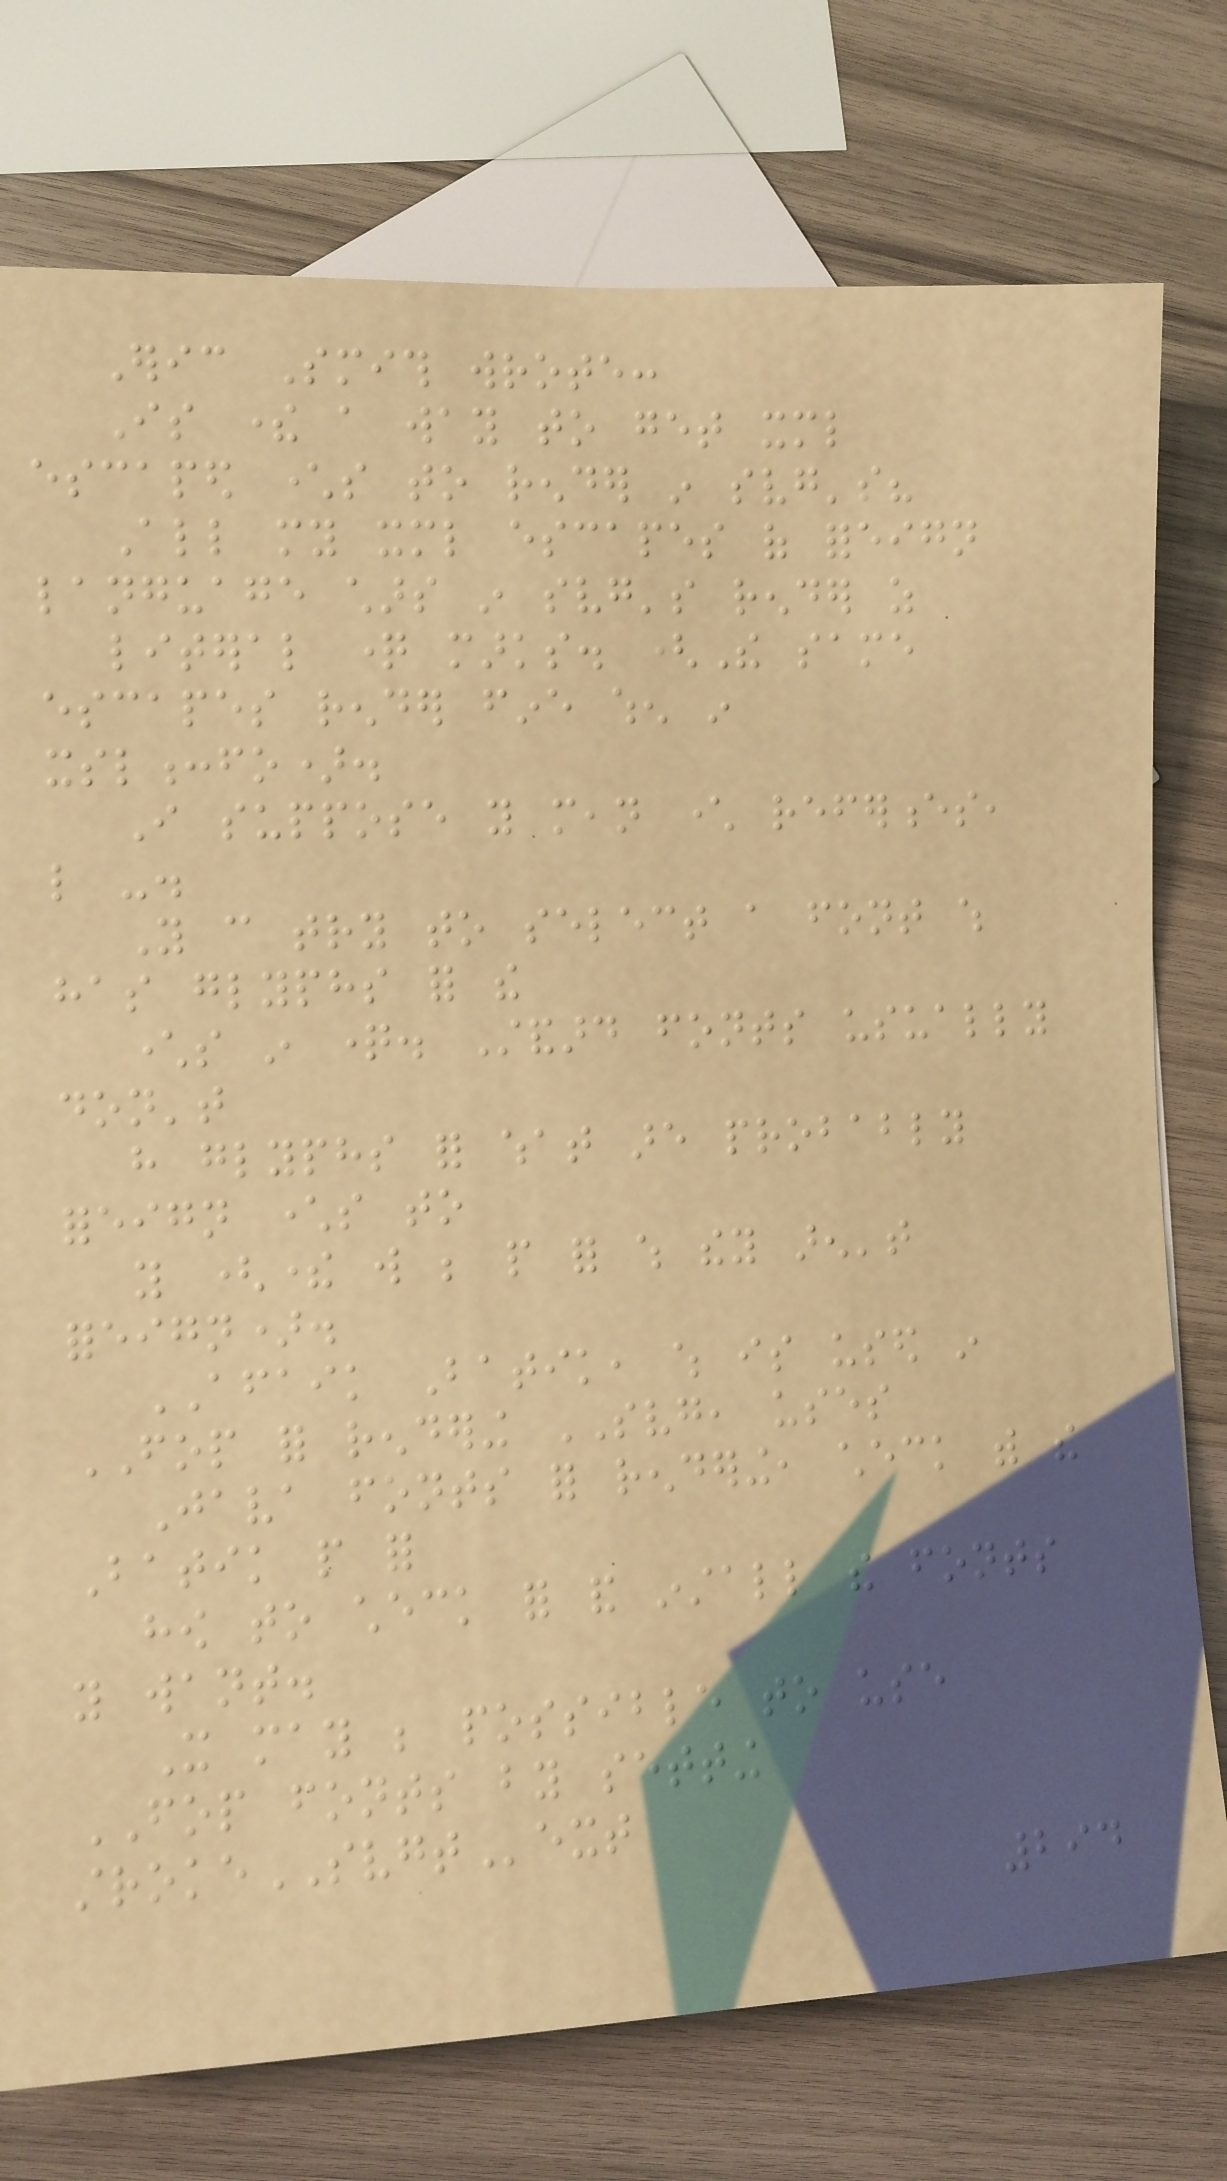Eric Smith wrote:
Is there a way to get xml
escaped characters to render in svg's?
All my xml escapes of foreign
language chars in svg's render as
literal question marks. (The same
escapes render fine when in
xsl:fo).
I suppose you mean character references,
like -.
You can try to select a font which
has glyphs for the
characters in question. Standard fonts usually
don't
have glyphs for what are probably
foreign characters to
you (there will be people for which they aren't
foreign).
AFAIK Batik, which is used in
FOP for rendering SVG, uses
Java fonts for rendering, check with the
Batik people for
how to check for and install the fonts
you want.
It may be possible to use
FOP fonts by setting
strokeSVGText
294
